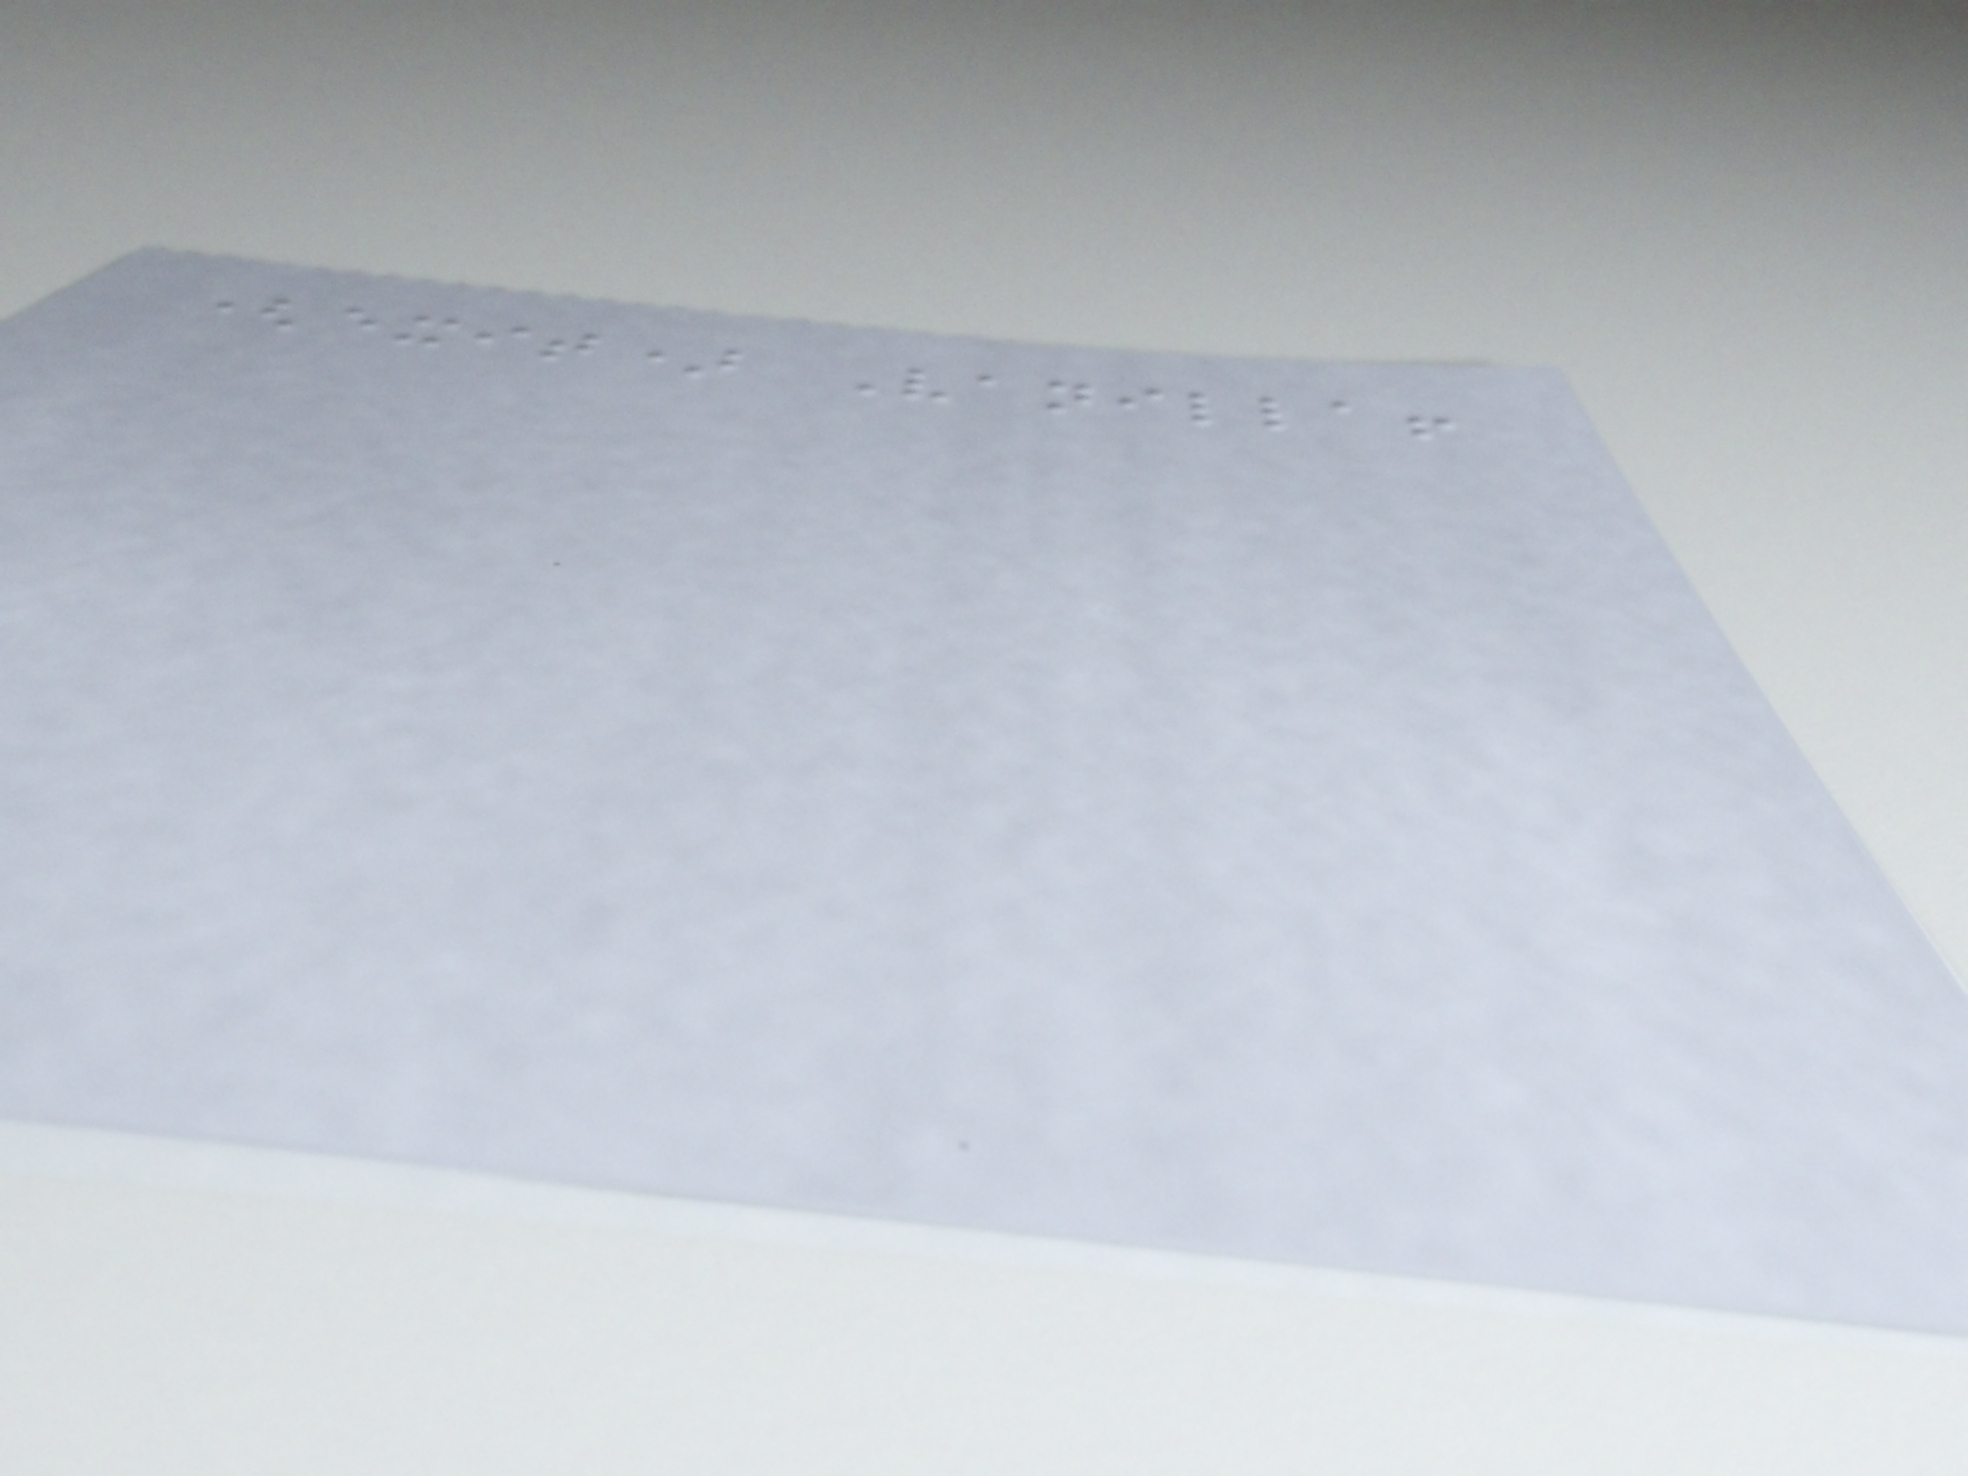(exit) Vanilla!
